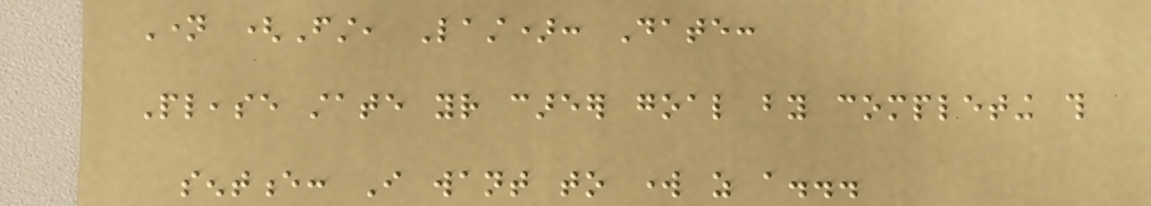Name (First, Last): Date:
Please state your career goal by completing this
sentence: I want to work as a...
